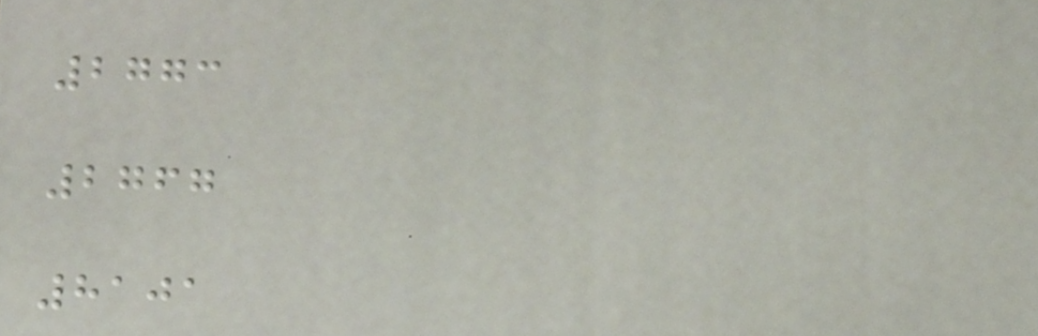2773
2767
8101
